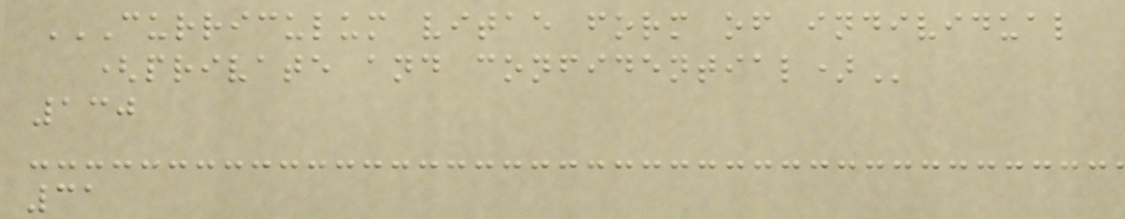CURRICULUM VITAE FORM OF INDIVIDUAL
(PRIVATE AND CONFIDENTIAL)
130
31
